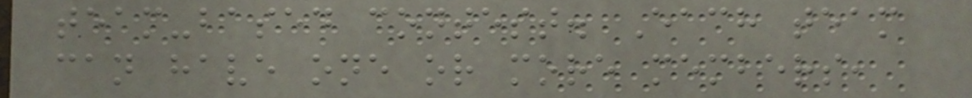team-based contest. Each team
can have one or more members,
